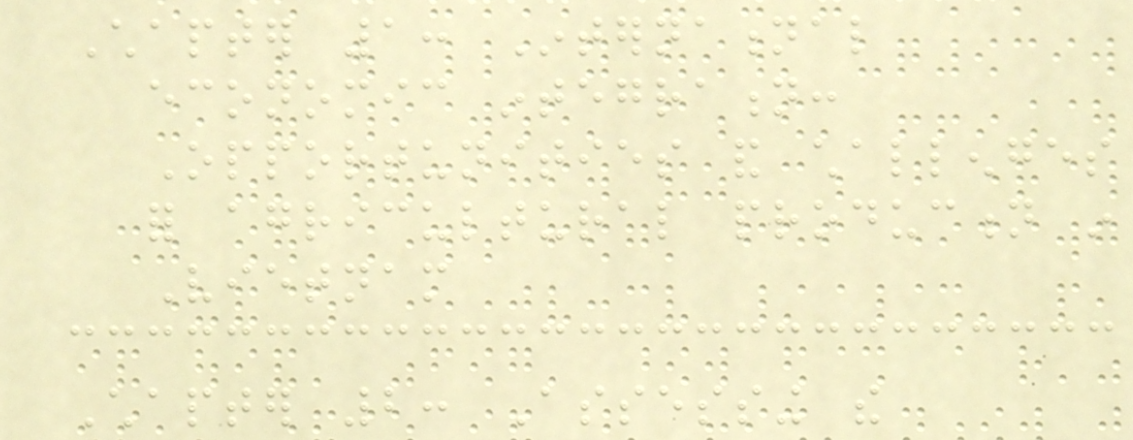Chapter 1: International
economic integration:
Opportunities and challenges
for agricultural production in
Vietnam
Chapter 2: Assessing the
